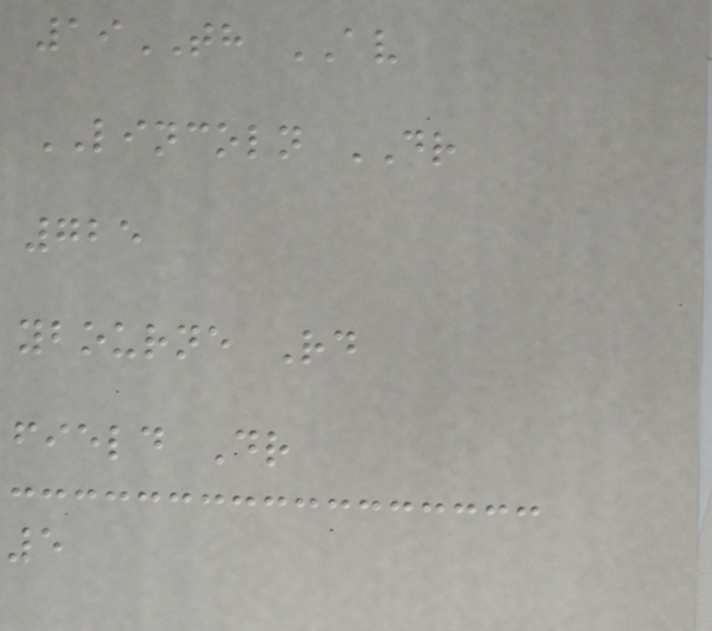19TH AV
LINCOLN DR
725
ybourne Rd
field Dr
5
